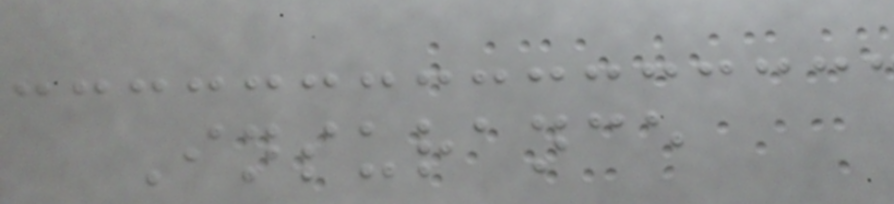Insurance
